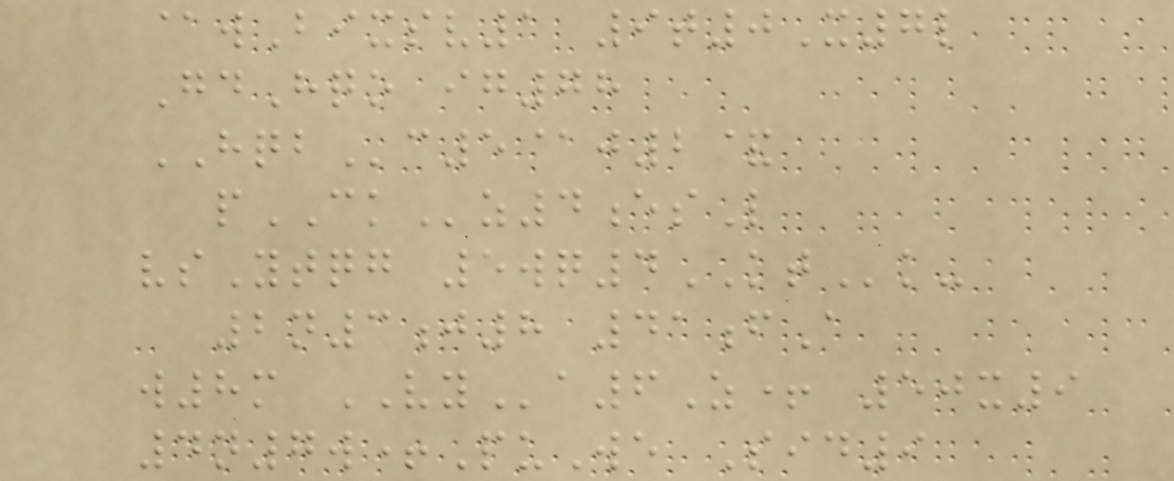@wBixsv1 9t0X7l
GdHqo ig78
HQBc5@j2&
pCKz4esL
vsYtqg 5wq4KTk-
2n3j8 41fA
w8m VYa6Z+ 50x9
4n7w+PuWe Sid9
